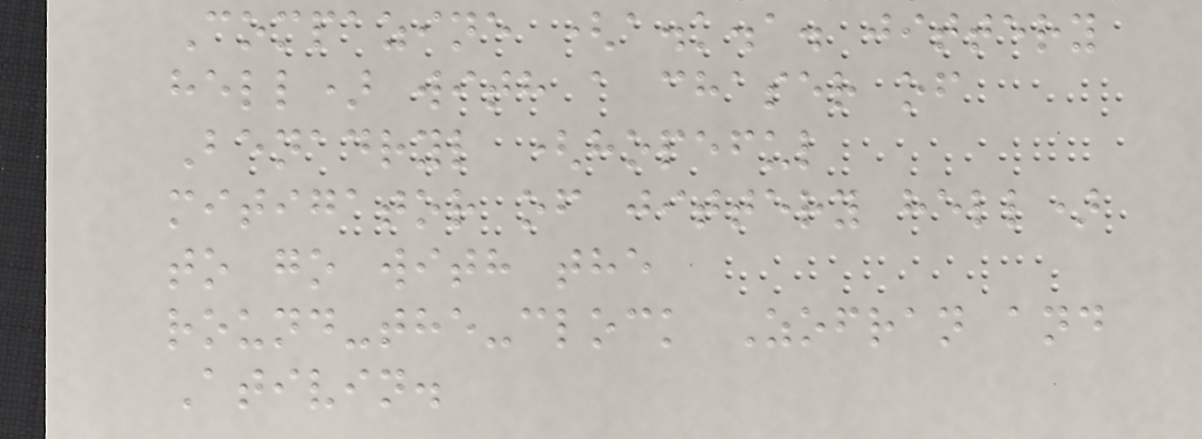Compazine (a.k.a. jittery
hell) with a chaser of
Benadryl (hopeful
mitigator of jittery hell)
to go with the
round-the-clock Zofran and
Ativin.
